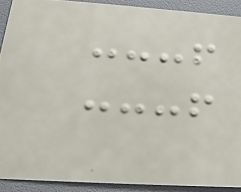---!
---!
